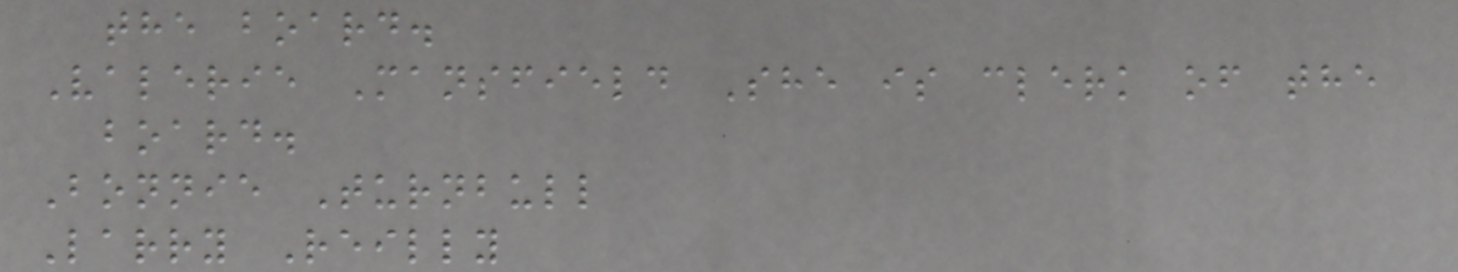the board.
Valerie Mansfield She is clerk of the
board.
Bonnie Turnbull
Larry Reilly
